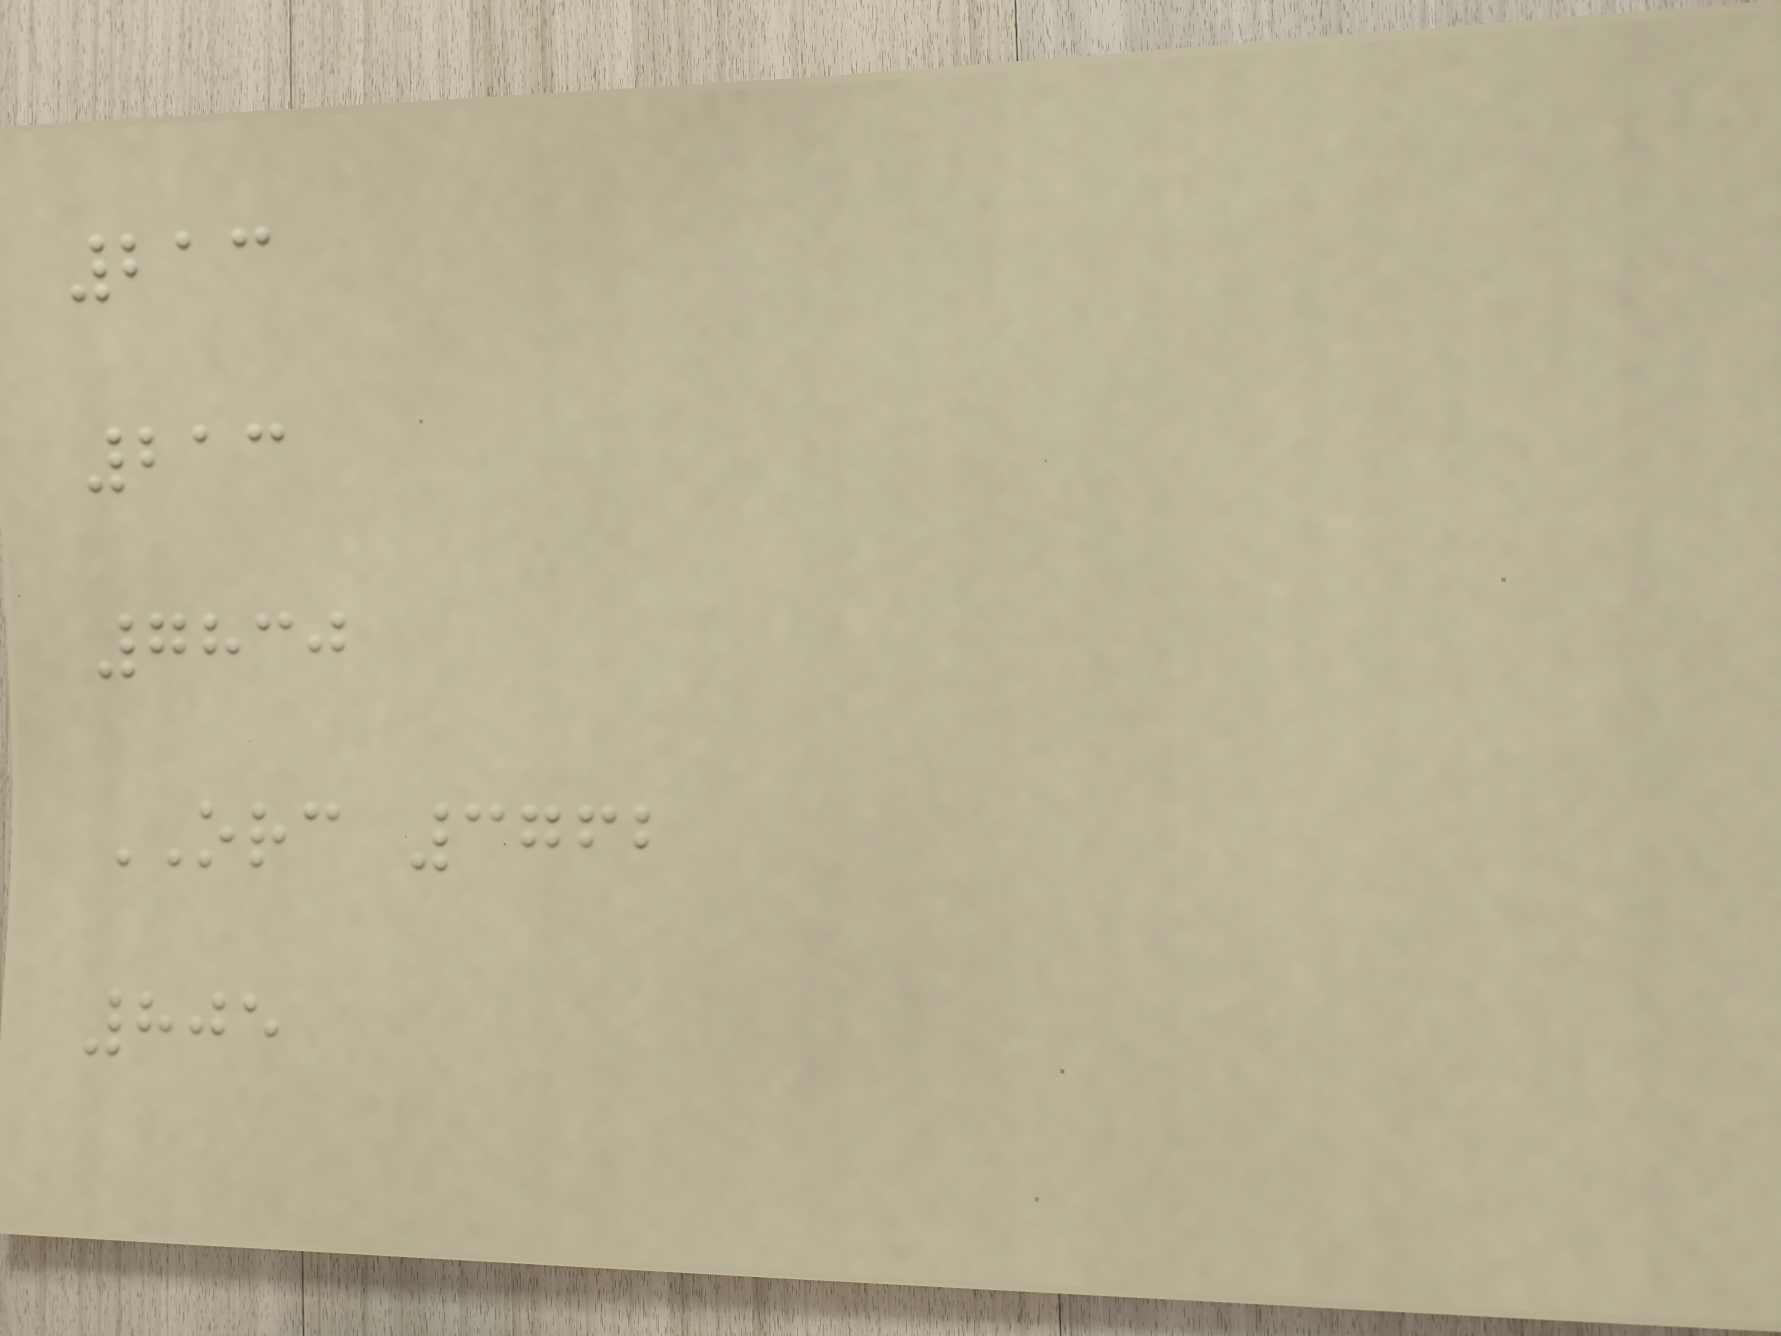213
213
7830
ORC 3762
805
